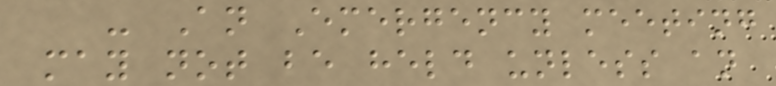- An Emergency meeting
may not be held unless an
